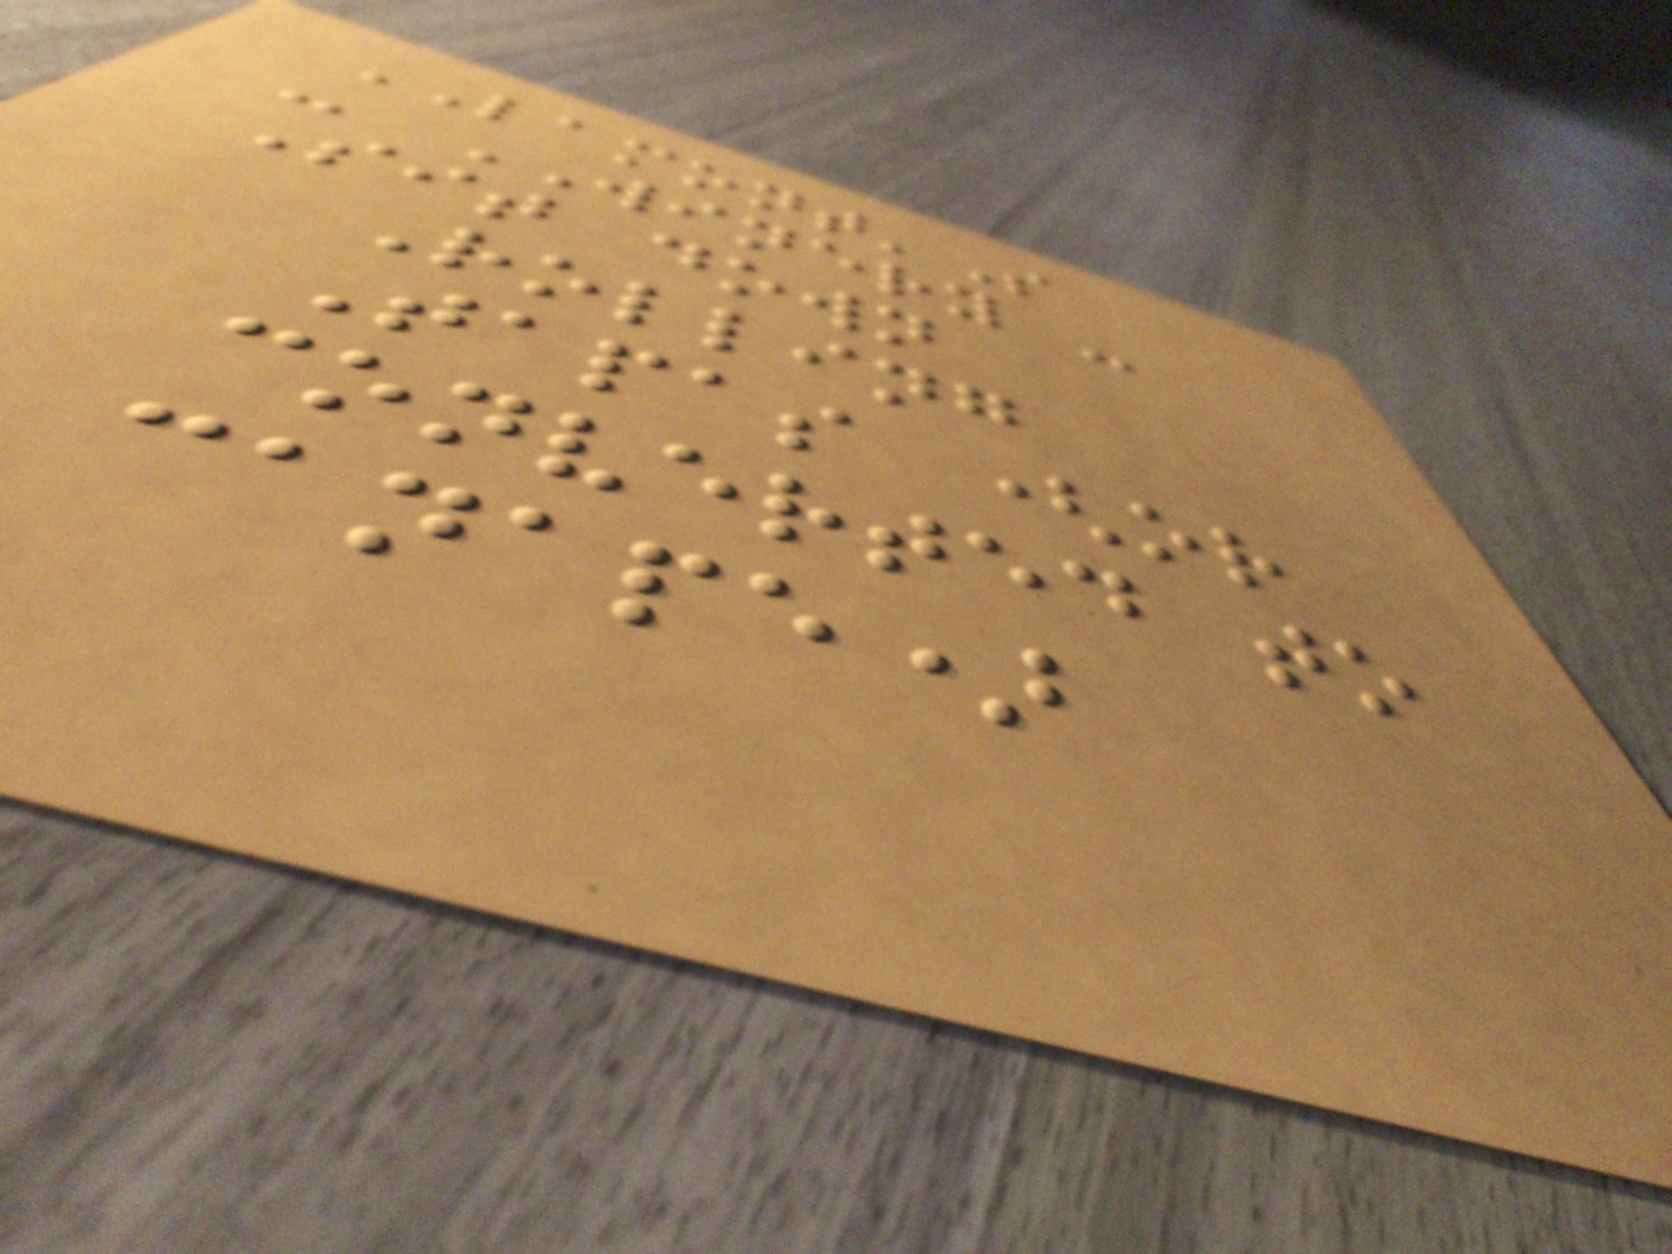LAMONT'S
- WINERY -
Sit down
Rolling
Tapas (or
converted to
canape)
